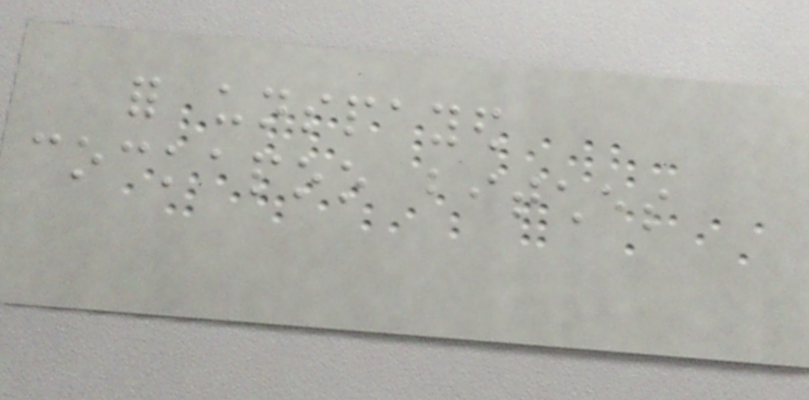for unspayed
cockapoo bitches
